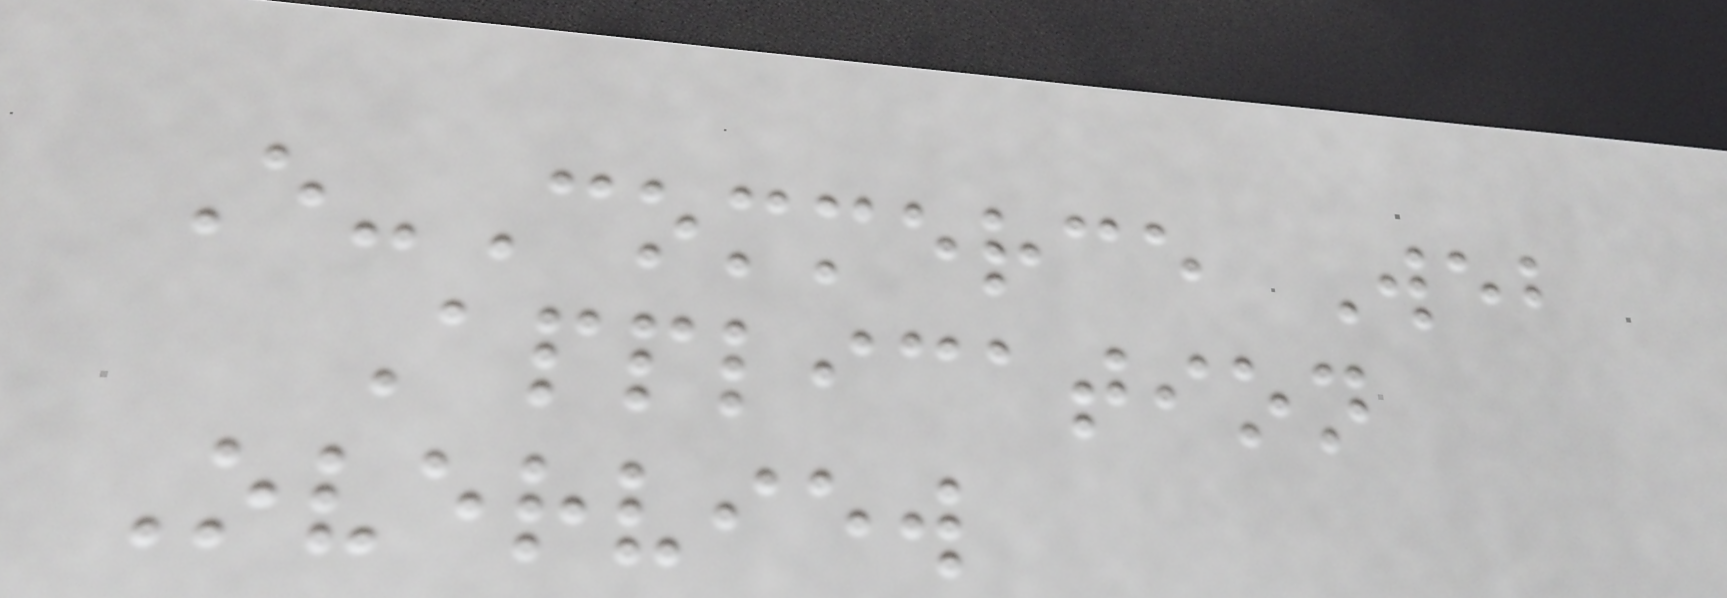E-Commerce Web
Application
Overview
